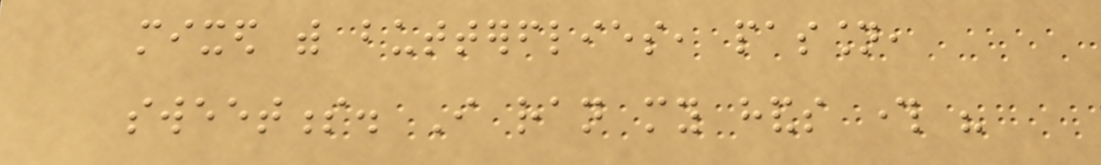mixed with butterflies, passion,
sweetness. I ran my hands through his
